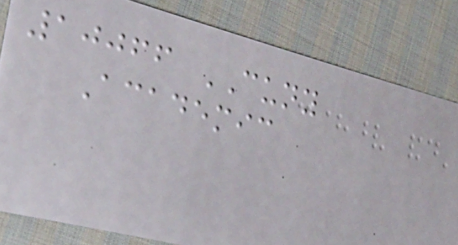10066 CUNY
Academic
